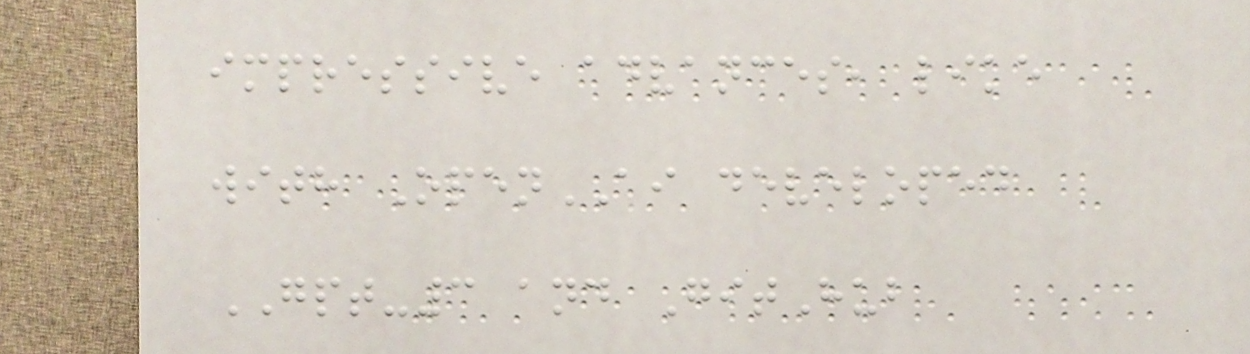impressive advances, like
with OpenAI developed
GPT-3 and GitHub
